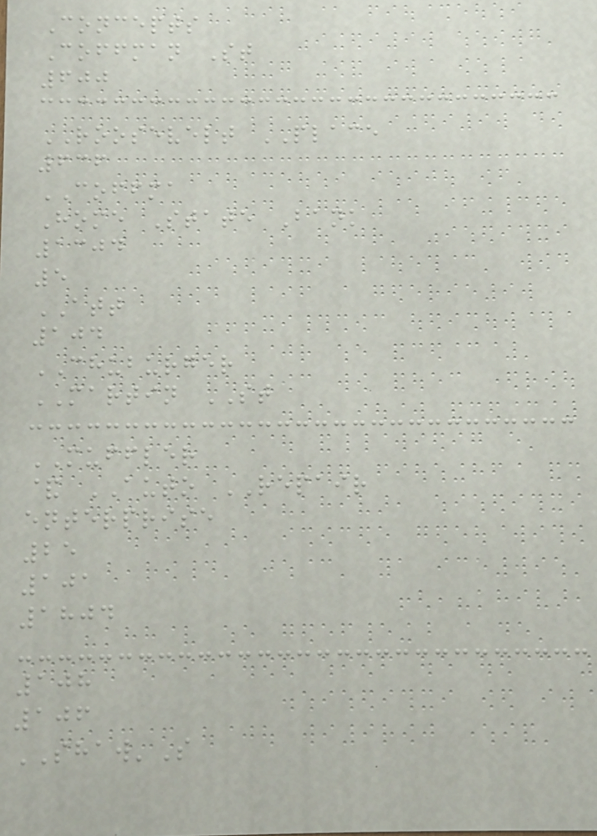Concepts
Coffman St
600
ROOSEVELT PLACE
636
COFFMA
Home State Bank
1304
5
ATT
104
CHUBURGER
MARTIN ST
MUFFLER
& AUTO REPAIR
enterprise
25
101
1804
108
106
SHAW'S
